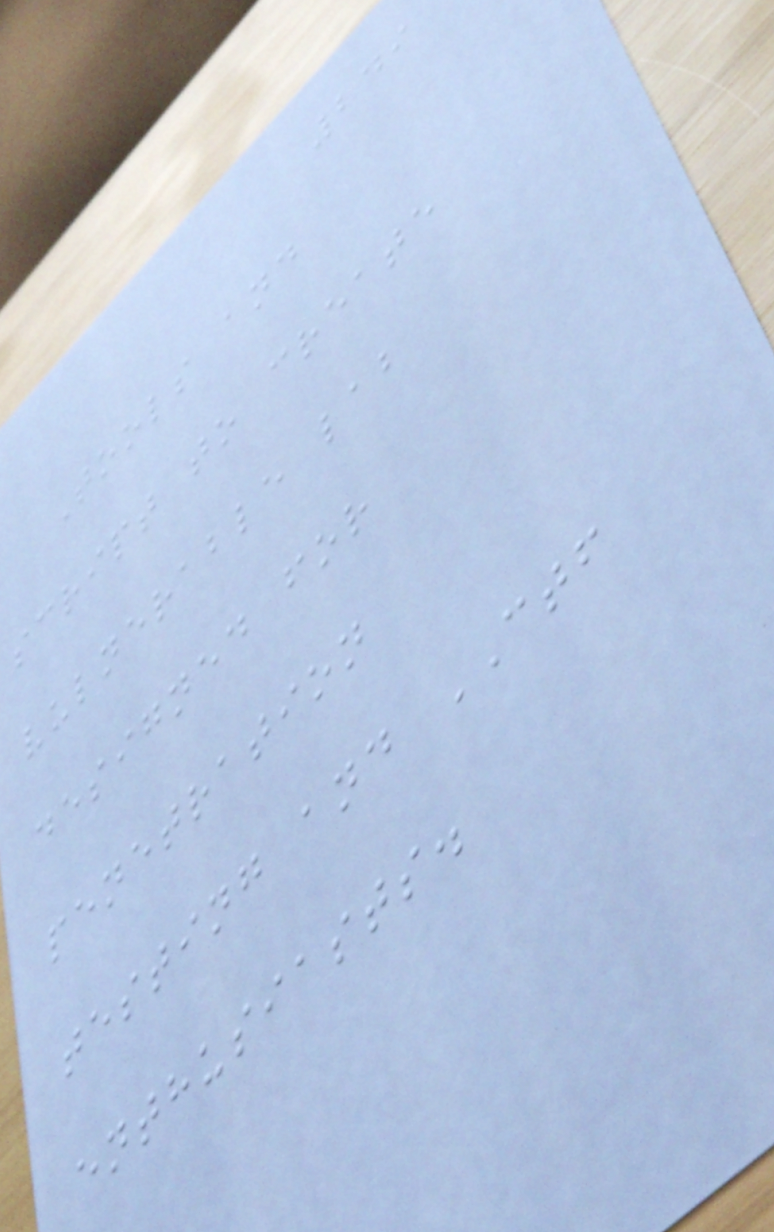249
Tools and
script to create
vulnerable lab
designed for
penetration
testing and CTF
enthusiasts.
